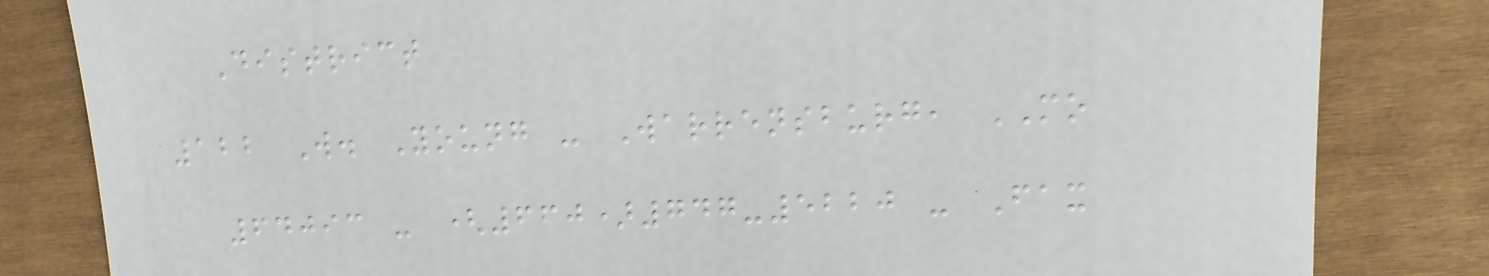District
122 W. Young - Warrensburg, MO
64093 - (660)747-5220 - Fax
